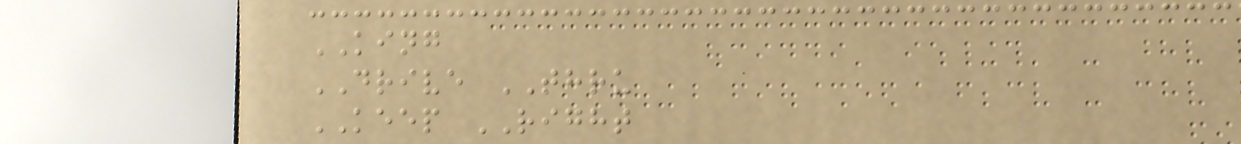KING
DRIVE THRU
KEEP RIGHT
